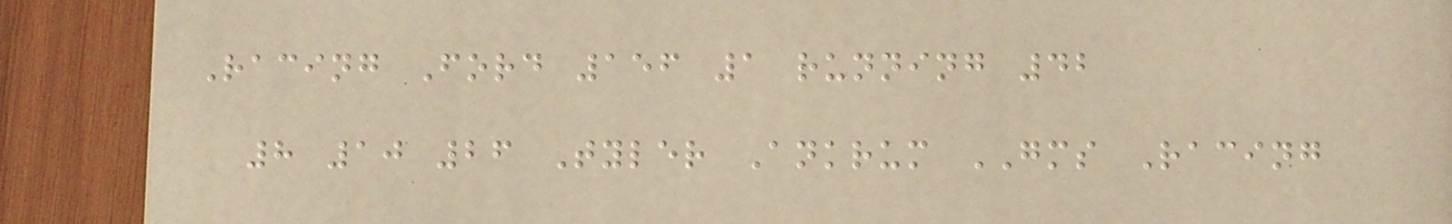Racing Ford 156 1 running 42
8 10 26 Tyler Ankrum GMS Racing
